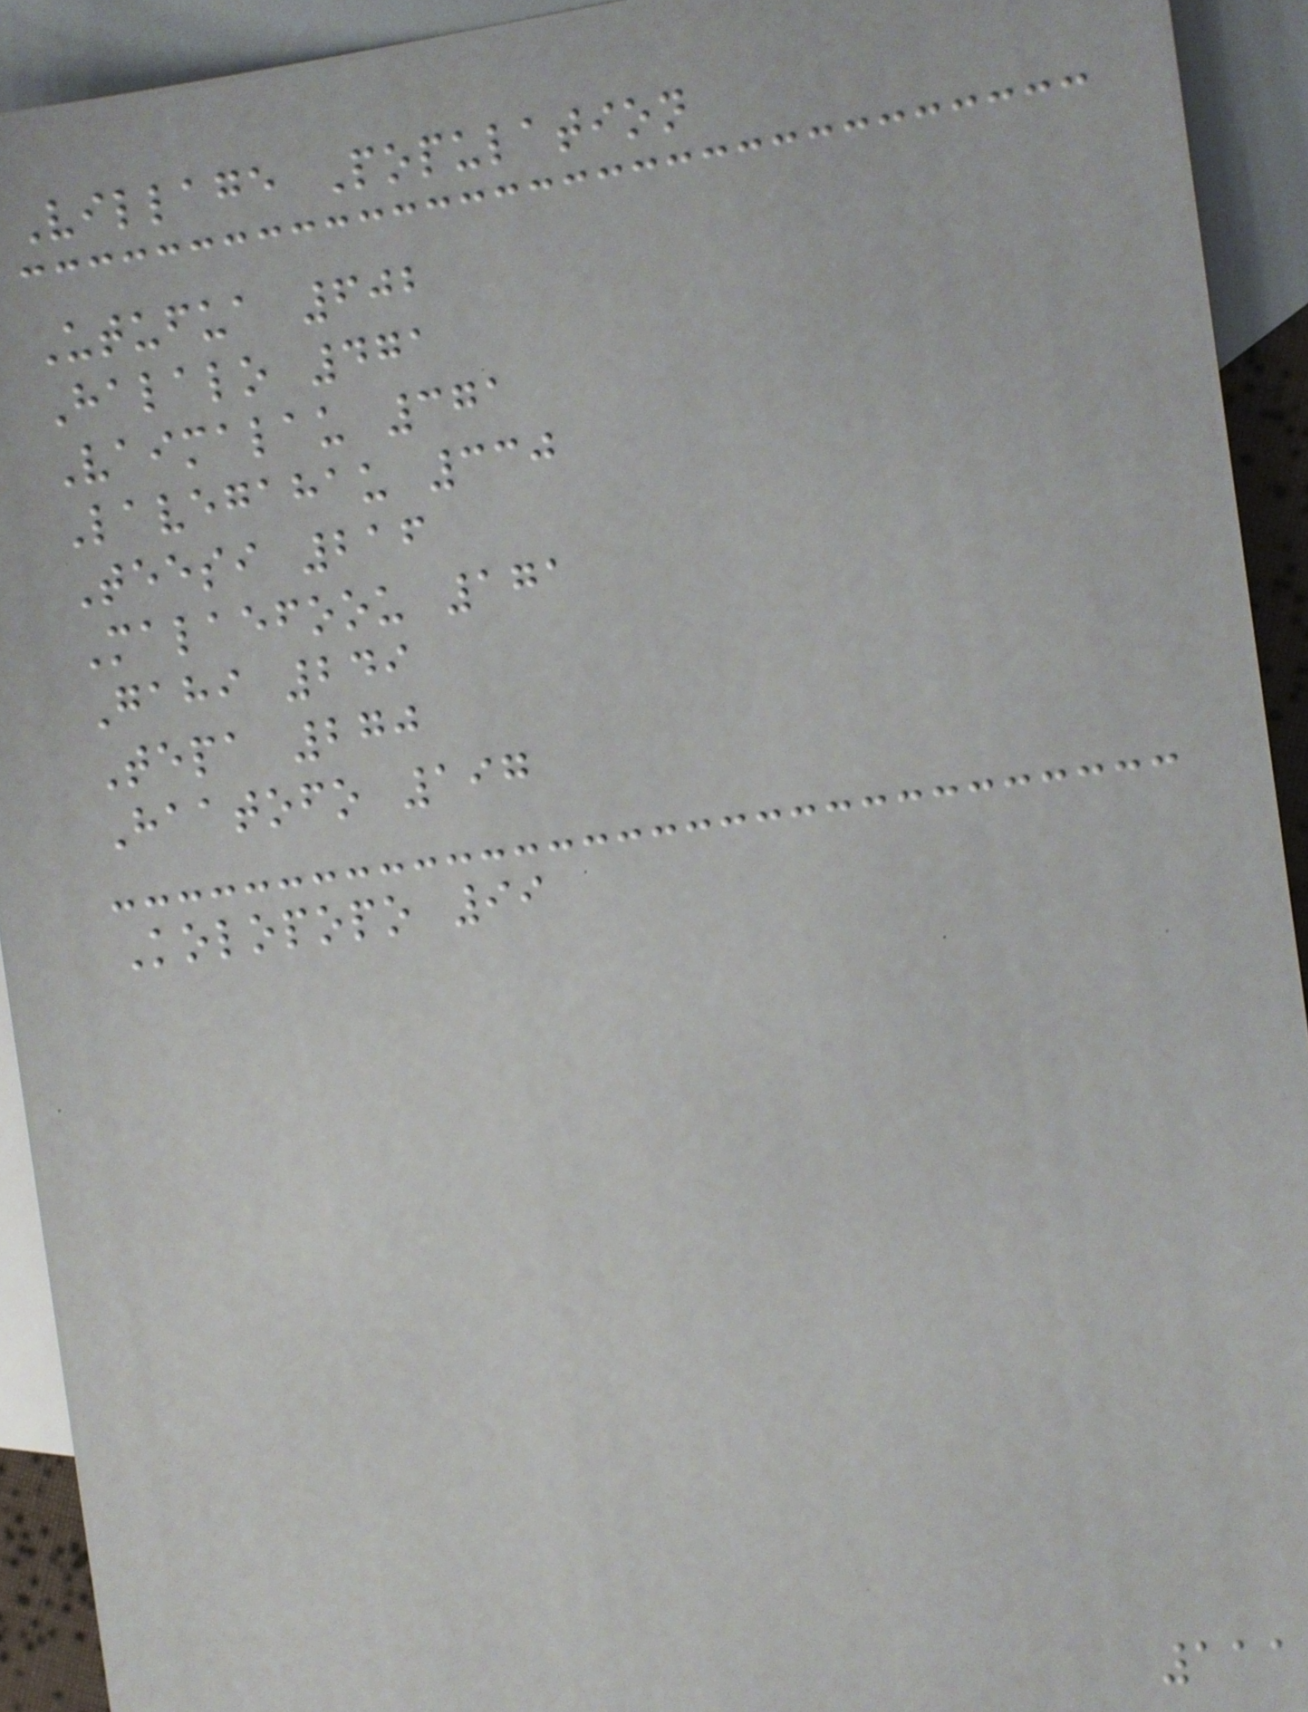Village Population
Utufua 602
Halalo 471
Vaimalau 371
Lavegahau 330
Teesi 216
Malaefoou 171
Gahi 249
Tepa 270
Haatofo 197
Kolopopo 99
111
